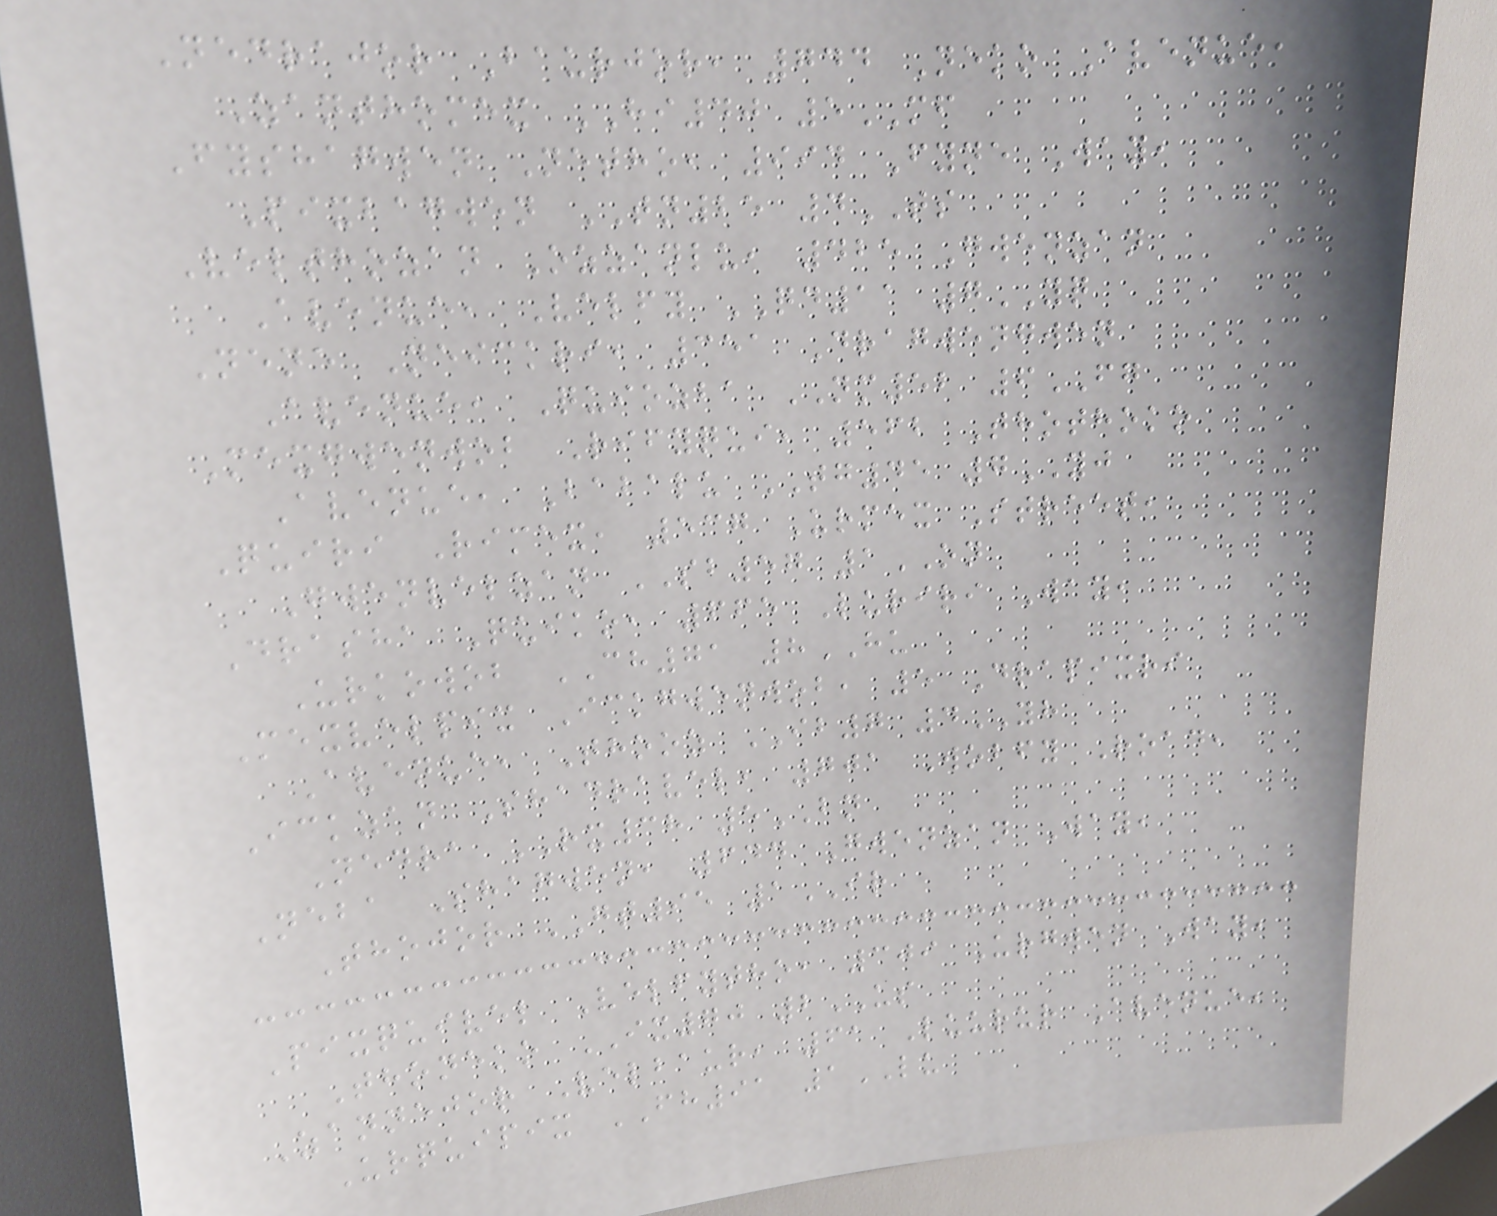Nedrajor Baurjor, 744 Neko Avenue,
Zanthomex HI40 5MF
Fyshagwen Netho, 994 Fyne Way,
Pixbagwen TN25 4TS
Velthozan Ozzanlu, 425 Gwenzan
Avenue, Velfy QD11 7YQ
Nene Neickri, 351 Dragwengwen
Avenue, Quiozba NM52 6FG
Mexgwenwob Rifyqui, 562 Thothoko
Avenue, Babalu TG45 7YJ
Quiri Rimex, 537 Urmex Street,
Gwenvelzan SB57 1ON
Drasha Quiko, 665 Luriri Way,
Urkowob CH71 8HU
Mexvelpix Ickgwenwob, 5 Drapixri
Avenue, Thooz IB7 4YH
Ickzan Shadravel, 701 Wobfy Road,
Nedra RX38 5BN
Neba Shagwen, 644 Gwenzan Way,
Thojor GT95 1IR
Pixquivel Velfytho, 309 Urgwen Way,
Thoneko IX70 2US
Zannejor Velbaur, 61 Luurur Avenue,
Urquipix FH91 1LU
